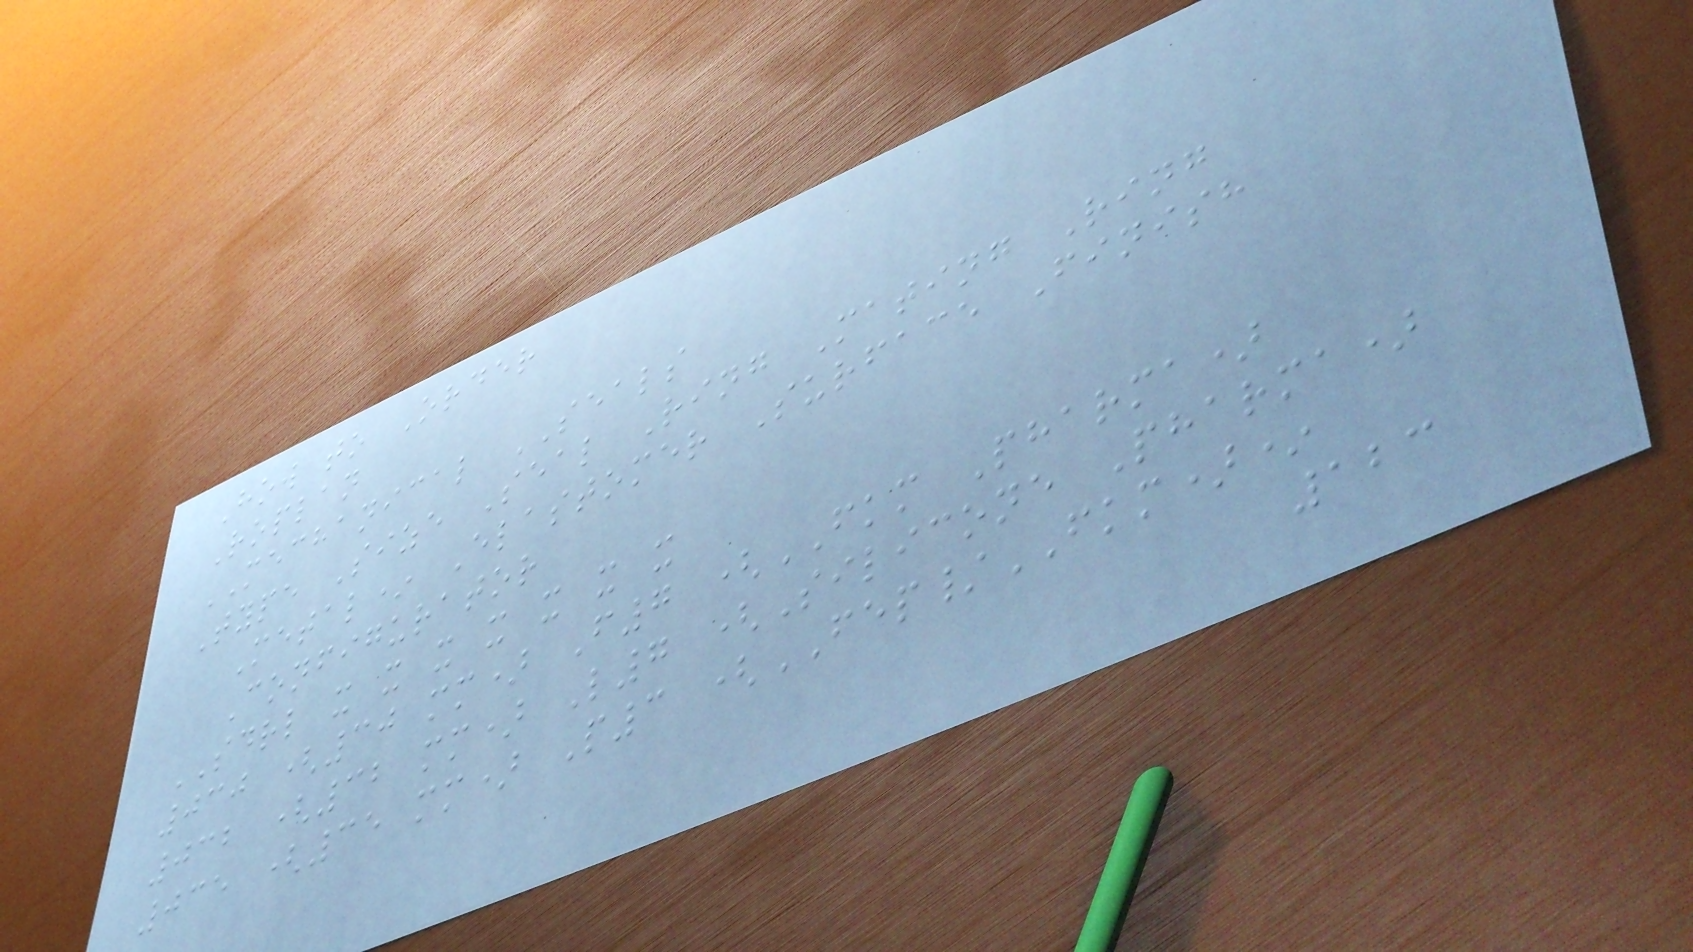How to Order
Roplan
MECHANICAL SEALS
Type Size Seal Ring Mating Ring
Metal* Elastomer Surface Finish
Configurator
SDRL x x x x x x x
030 (30 mm) F7 (FKM Pharma)
032 (32 mm) L7 (Silicone Pharma)
035 (35 mm) P3 (FEP/FKM)*
123
